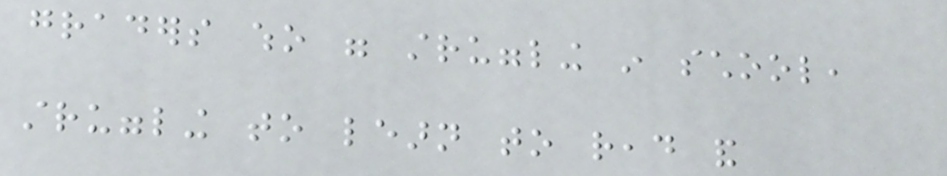graders who were struggling in school,
struggling to learn to read and
